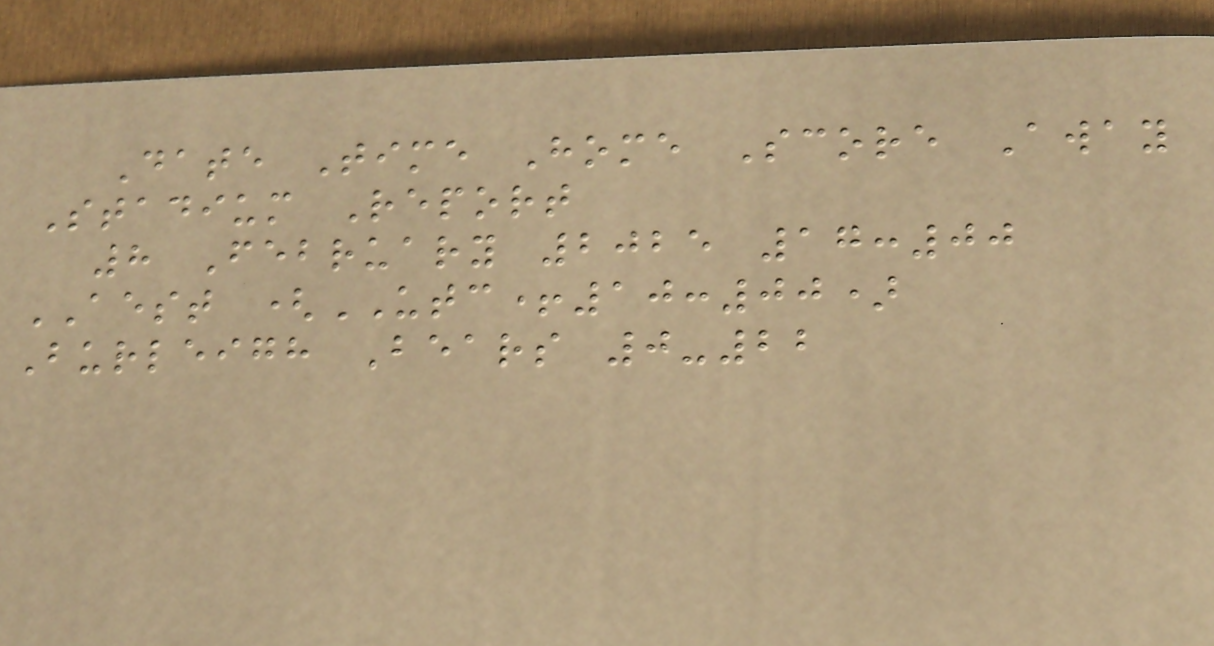Date Time Home Score Away
Stadium Report
8 February 2025 17:00
AEST (UTC+10:00)
Burleigh Bears 0-22
